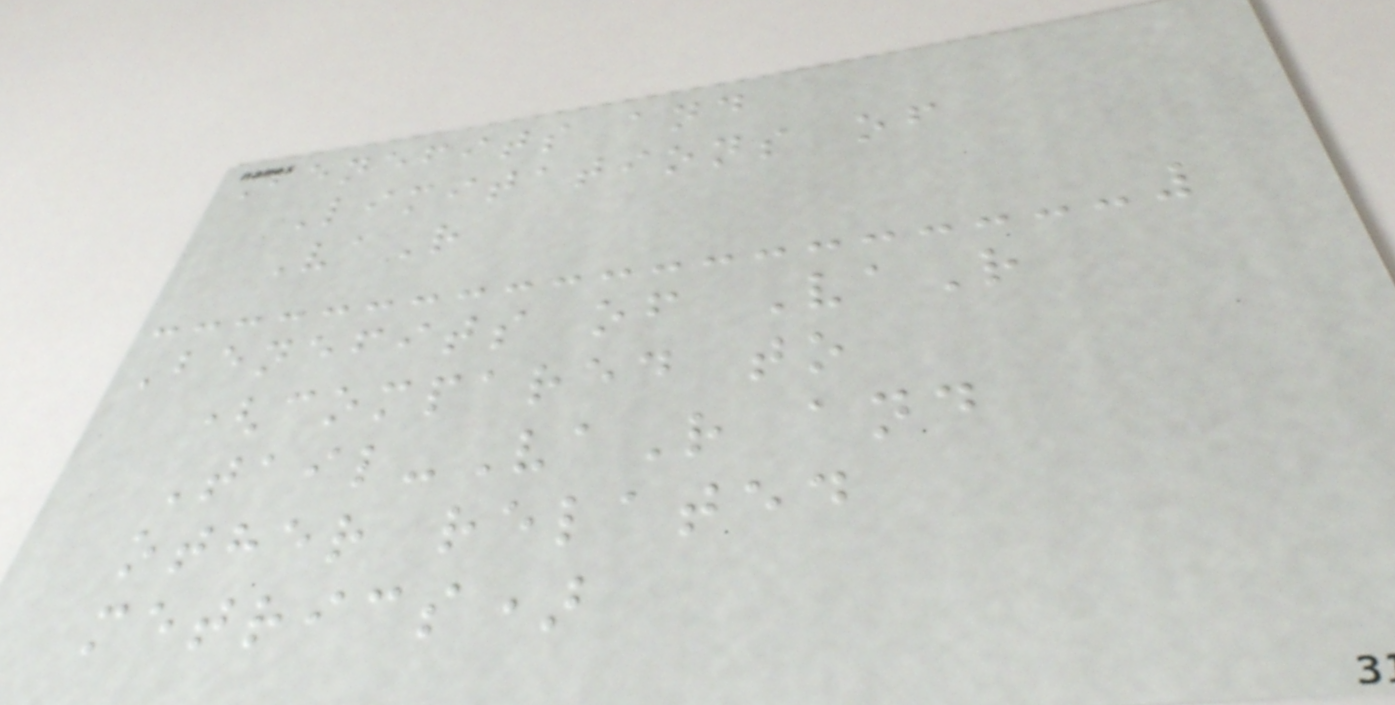Benefits and
Limitations of
VaR
Benefits of VaR
(compared to
Tail-VaR and
other related
metrics)
